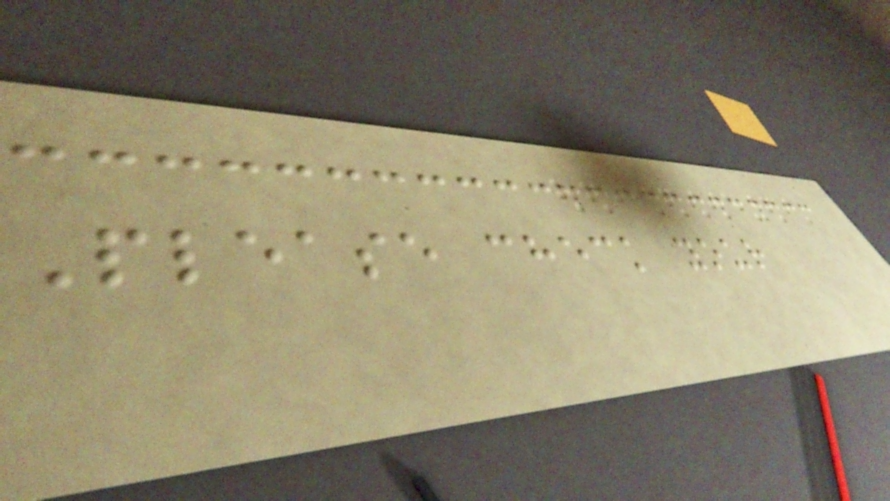Please check your
